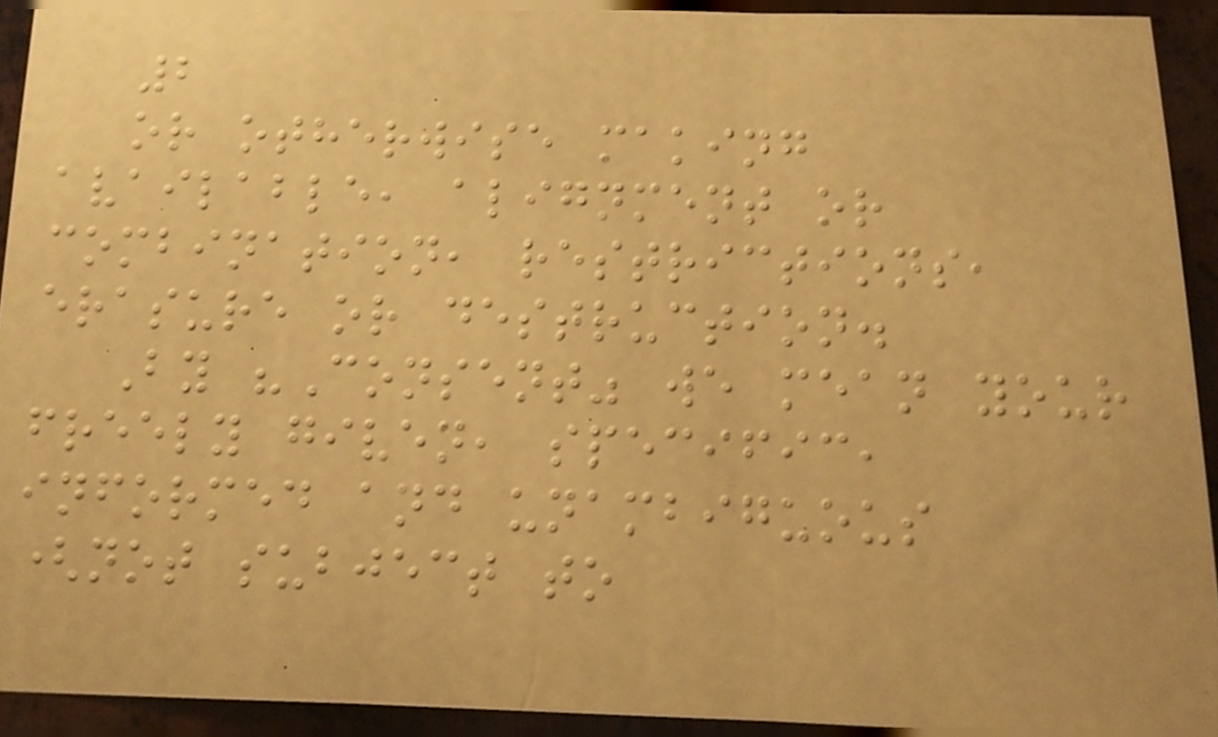2
or otherwise making
available, alignment or
combination, restrictions,
erasure or destruction.
By "Consent" we mean your
freely given, specific,
informed and unambiguous
(not subject to
